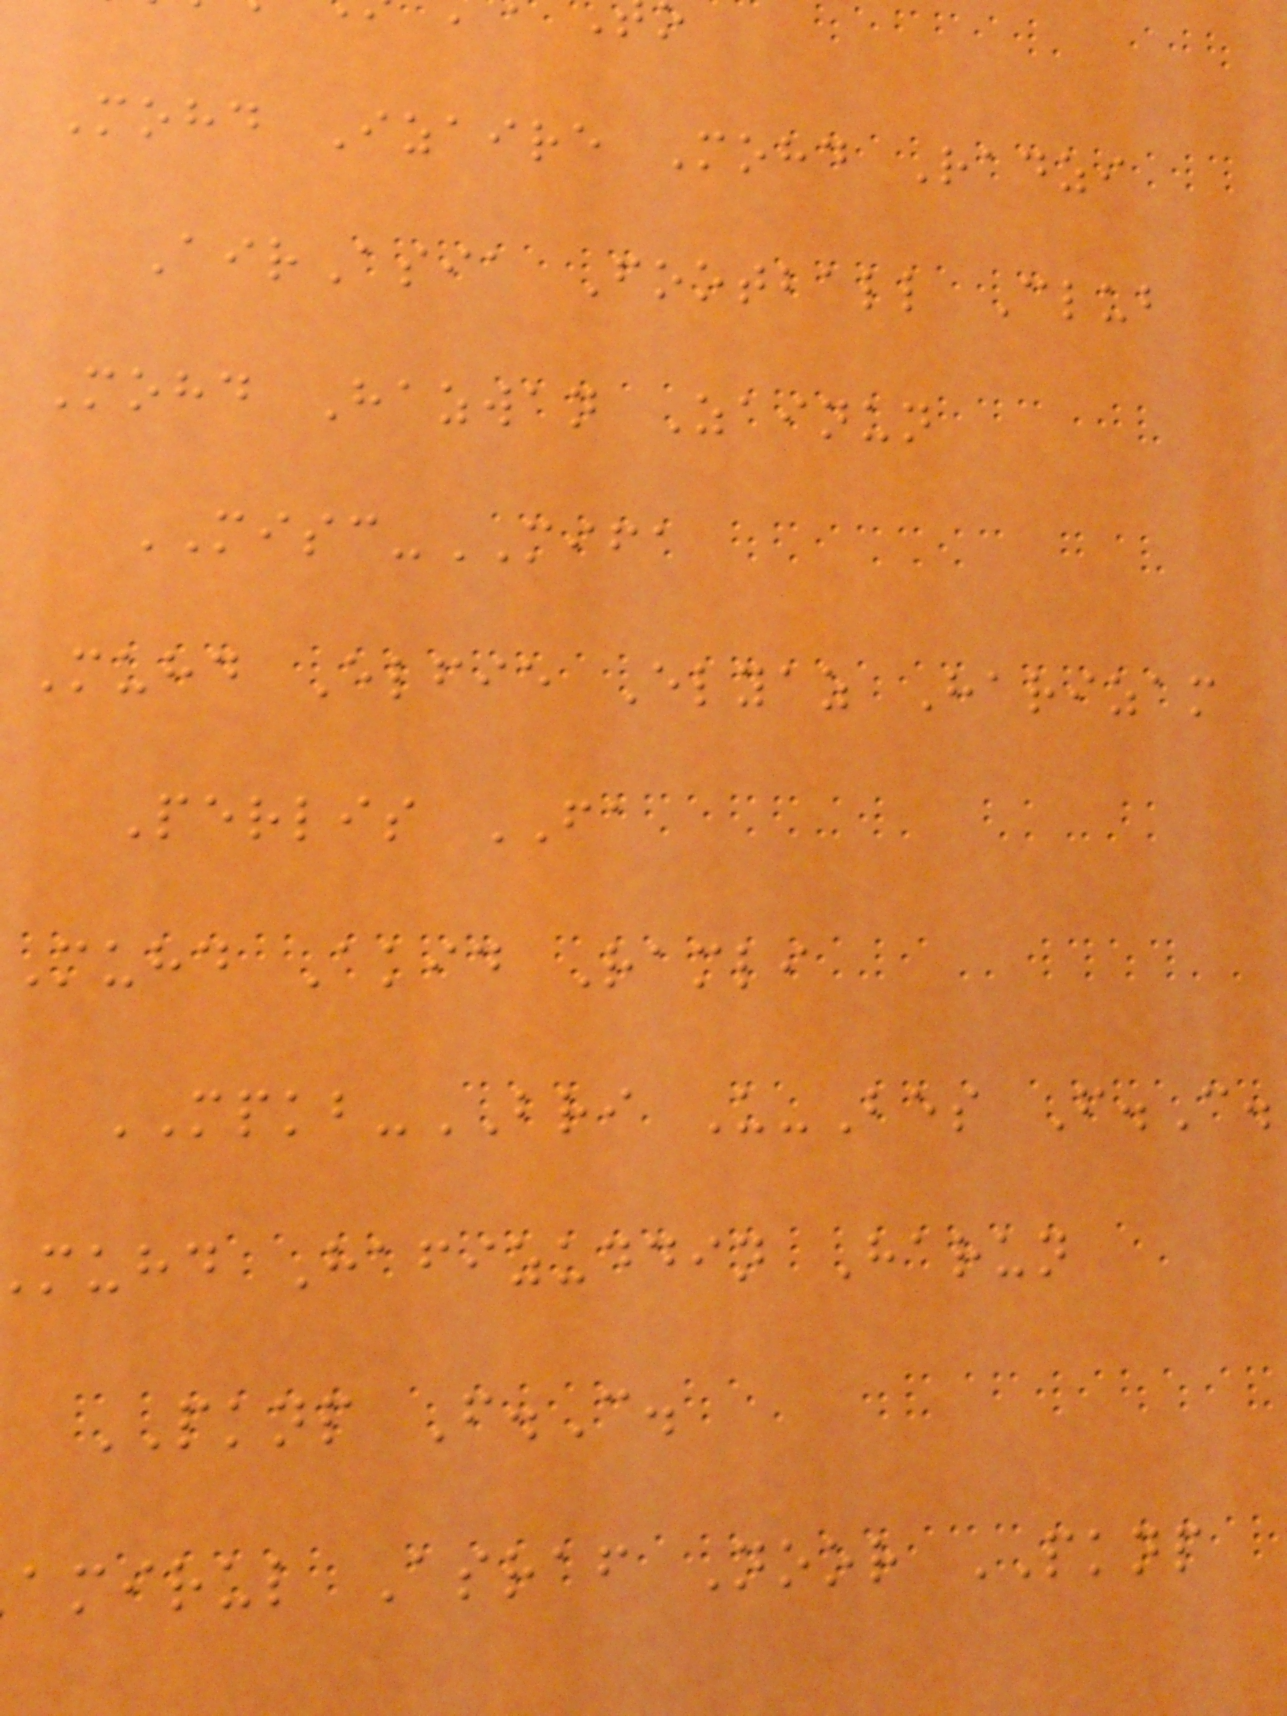Mohd Izaire Mohd Radzi
AirAsia Football Club
Mohd Hazwan Zainun
MISC-MIFA
Muhd Elfie Elyaz Harizam
Perlis FA
Muhd Akid Ramli
MPKB-BRI U-Bes F.C.
muhd Hafizuddin Harun
PKNP F.C.
amirul Asraf Noor PKNP
